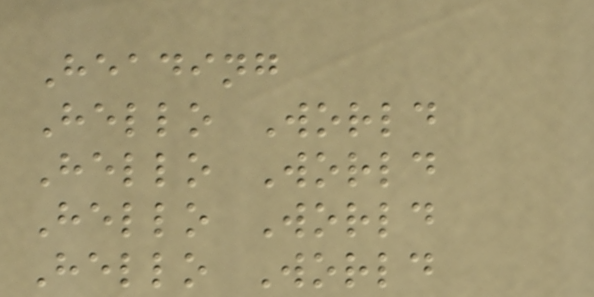Heading
Hello World
Hello World
Hello World
Hello World
